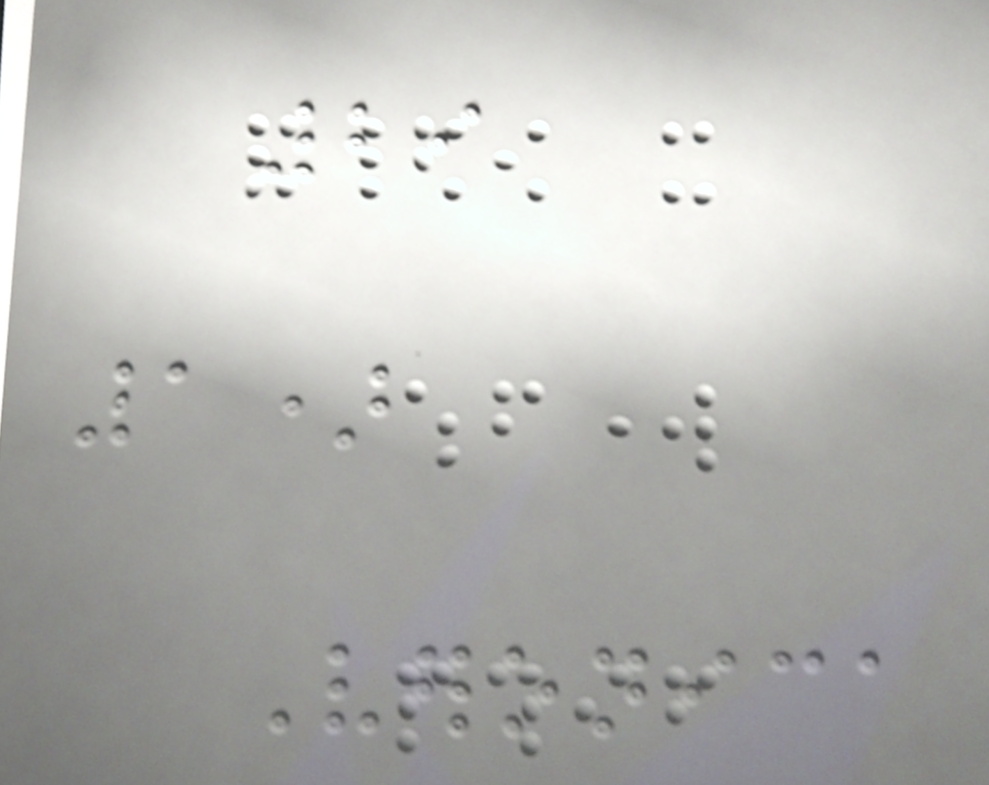29
1)
Veronica
